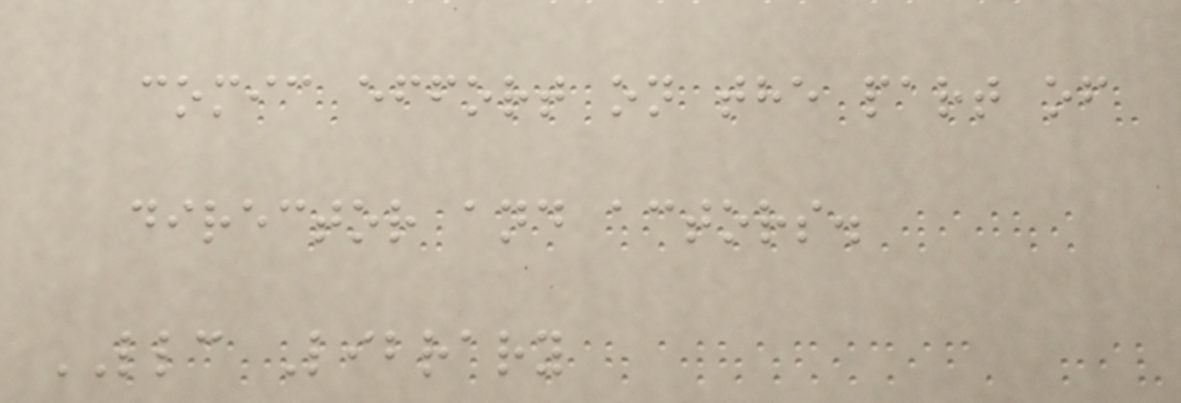comic effort on the part of
director and actors.
LLC Library
